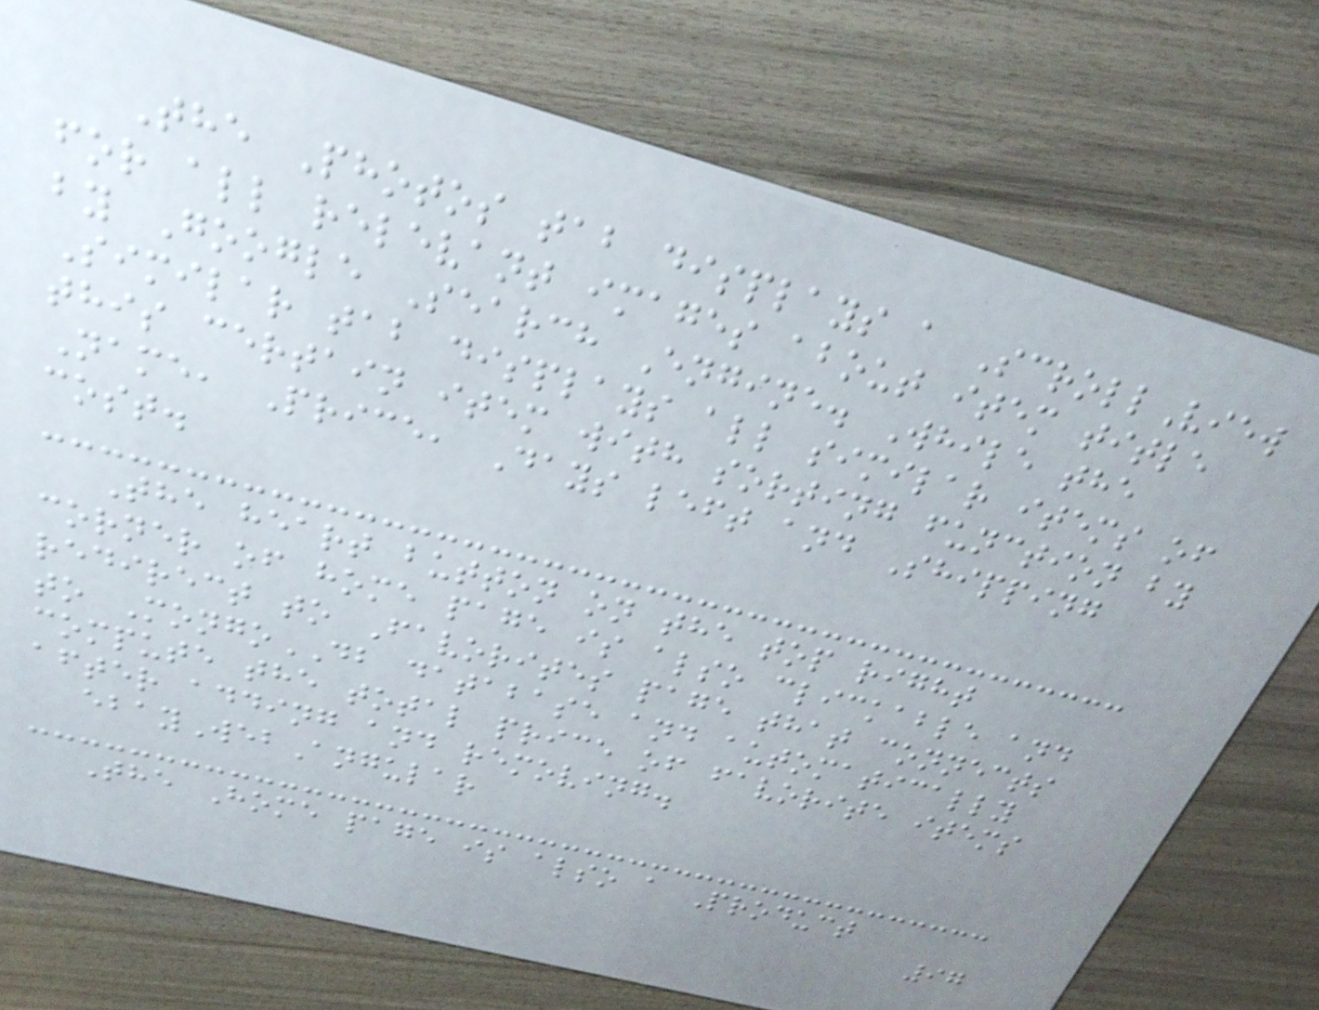The Photos tab displays a ScrollView
for all relevant images about item title
by Google Search Engine. While the
Similar tab displays all similar items of
this certain item with sorting function by
Name, Price, Days left and Shipping
cost.
The heart button on the top right
corner of home page is also clickable and
redirect to Favorites page that connects
to MongoDB database and automatically
compute the total price of favorite items
after adding and removing.
ebayWebAngular
The Home page is also a Product
97
